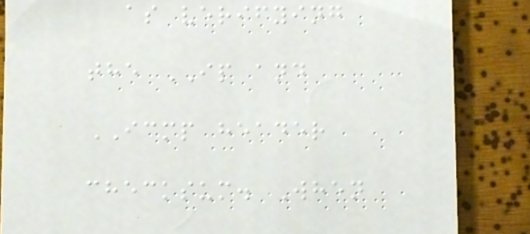as verifying
the IP and
ICMP header
checksum. When
